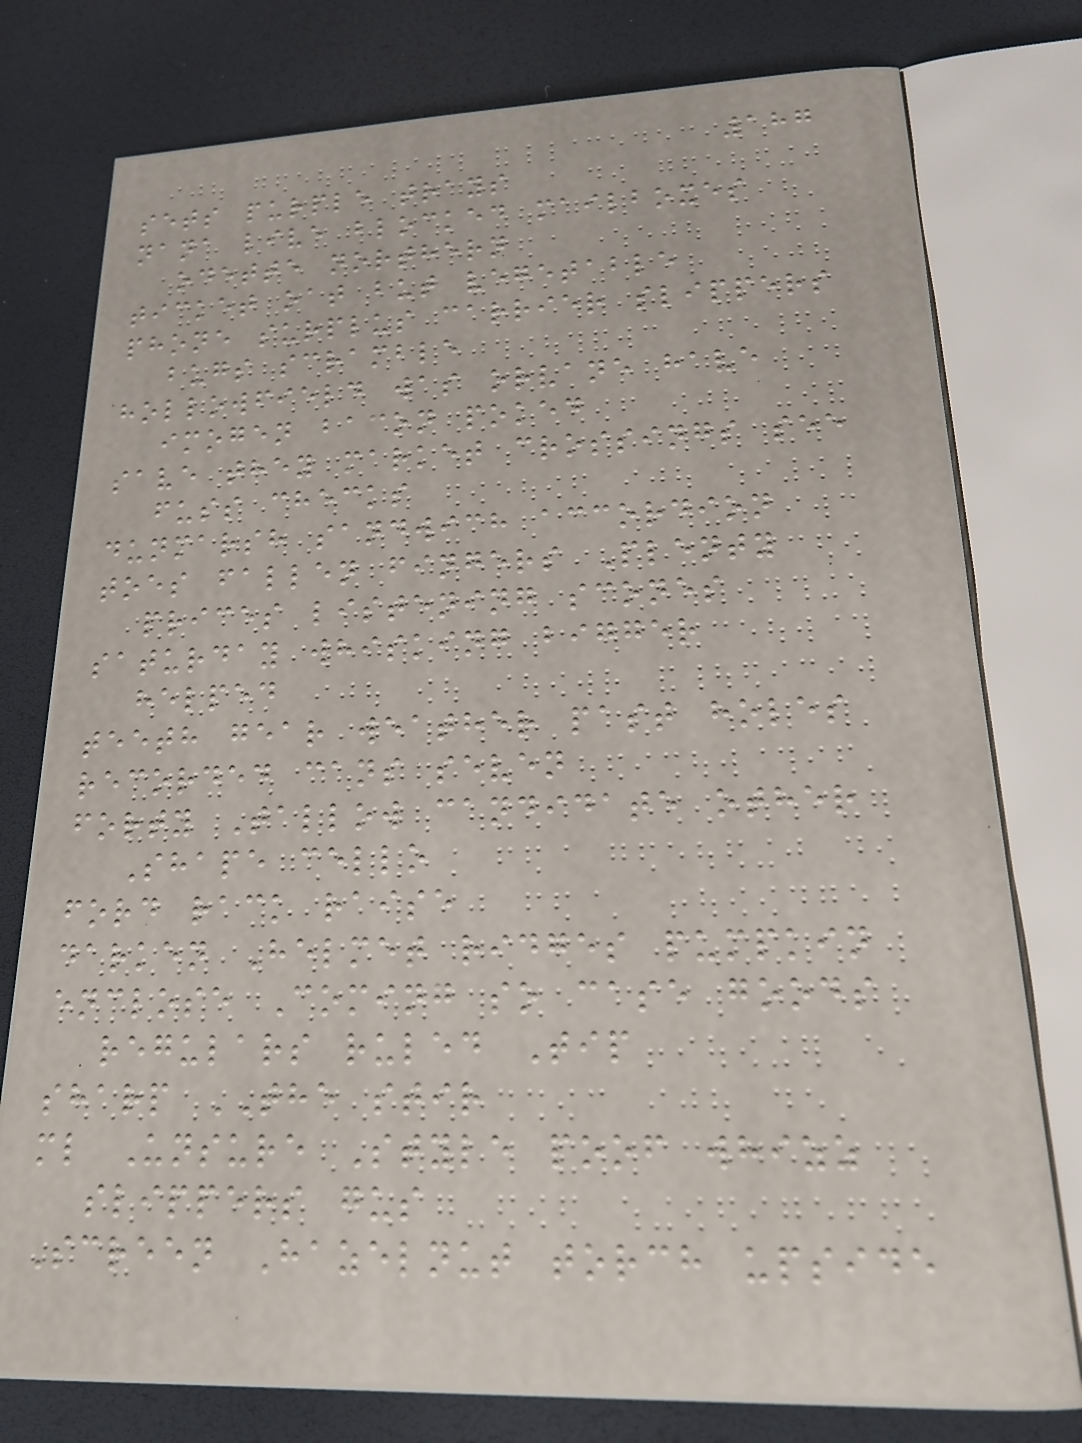187
sets purple trays
nana live blocked mailboxes
odette northern
ticket oat but vegetable
phone surplus carrier slippers
bugs scramble
hollowfield was orvane have
imogen bacon poked
save they market crossings see
fuss checks
dunmarsh sandwich accordion
toes fallen fingers Plenty
prices listening scones
saturday whisking bigger
helped
teeth gear weather past holes
recorded cans seven
forty Tallow candidate other
Shape cello
ford rack raise
darken Helmet ridges pumpkin
enclose Coming so case goods
regulars ruled Tip
sharp THE stir
ml Unsure Style poof whizz
slippers gus
Screen Hazelnut torch upside
